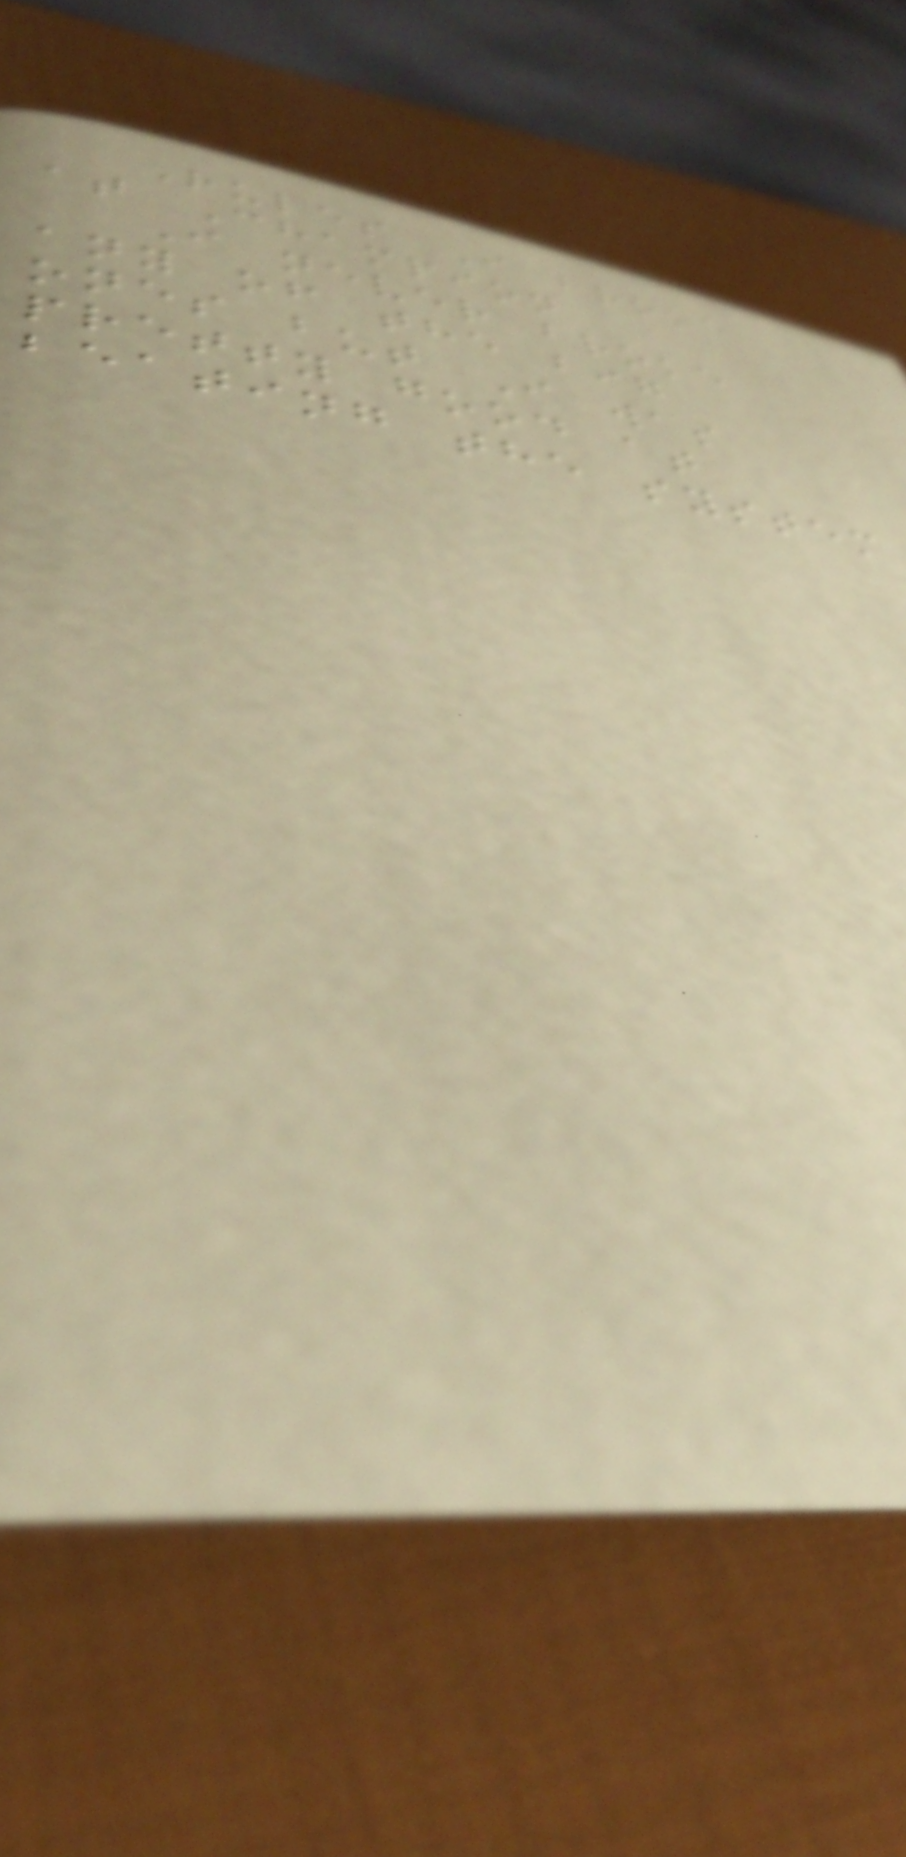Rules I broke
at Champion
I never broke
any of the big
ones but I was
pretty good at
beating the system
